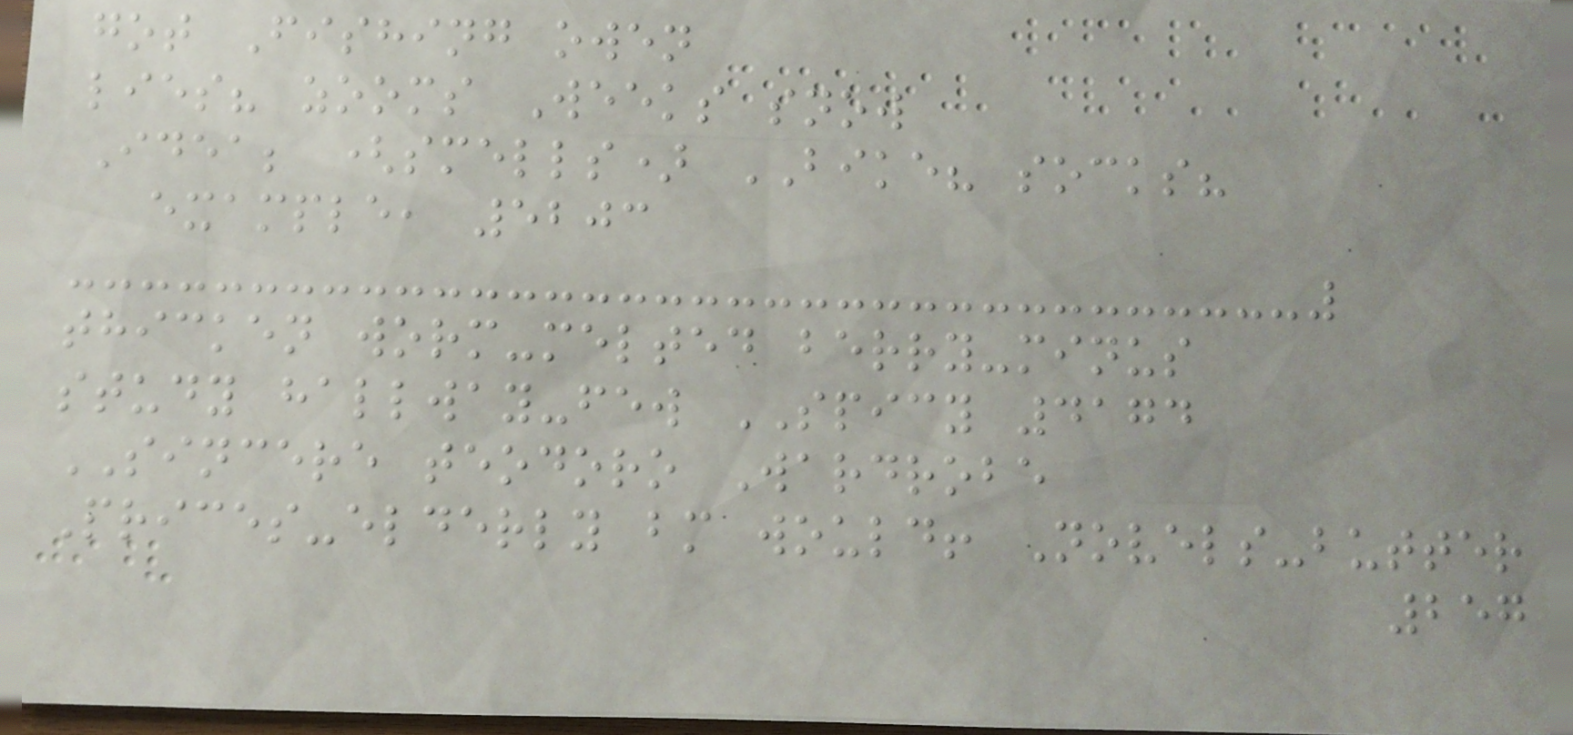got Fishing owen
lies? zooms Weeks snow
Idea; (smells) BIKE? socks?
example, 5203
thicken worm-melted berry-minus
study hallway-few SPICY 4174
SINCERE teodoro Wardrobe
Prices-elderly bm would! Novels-butter
257
